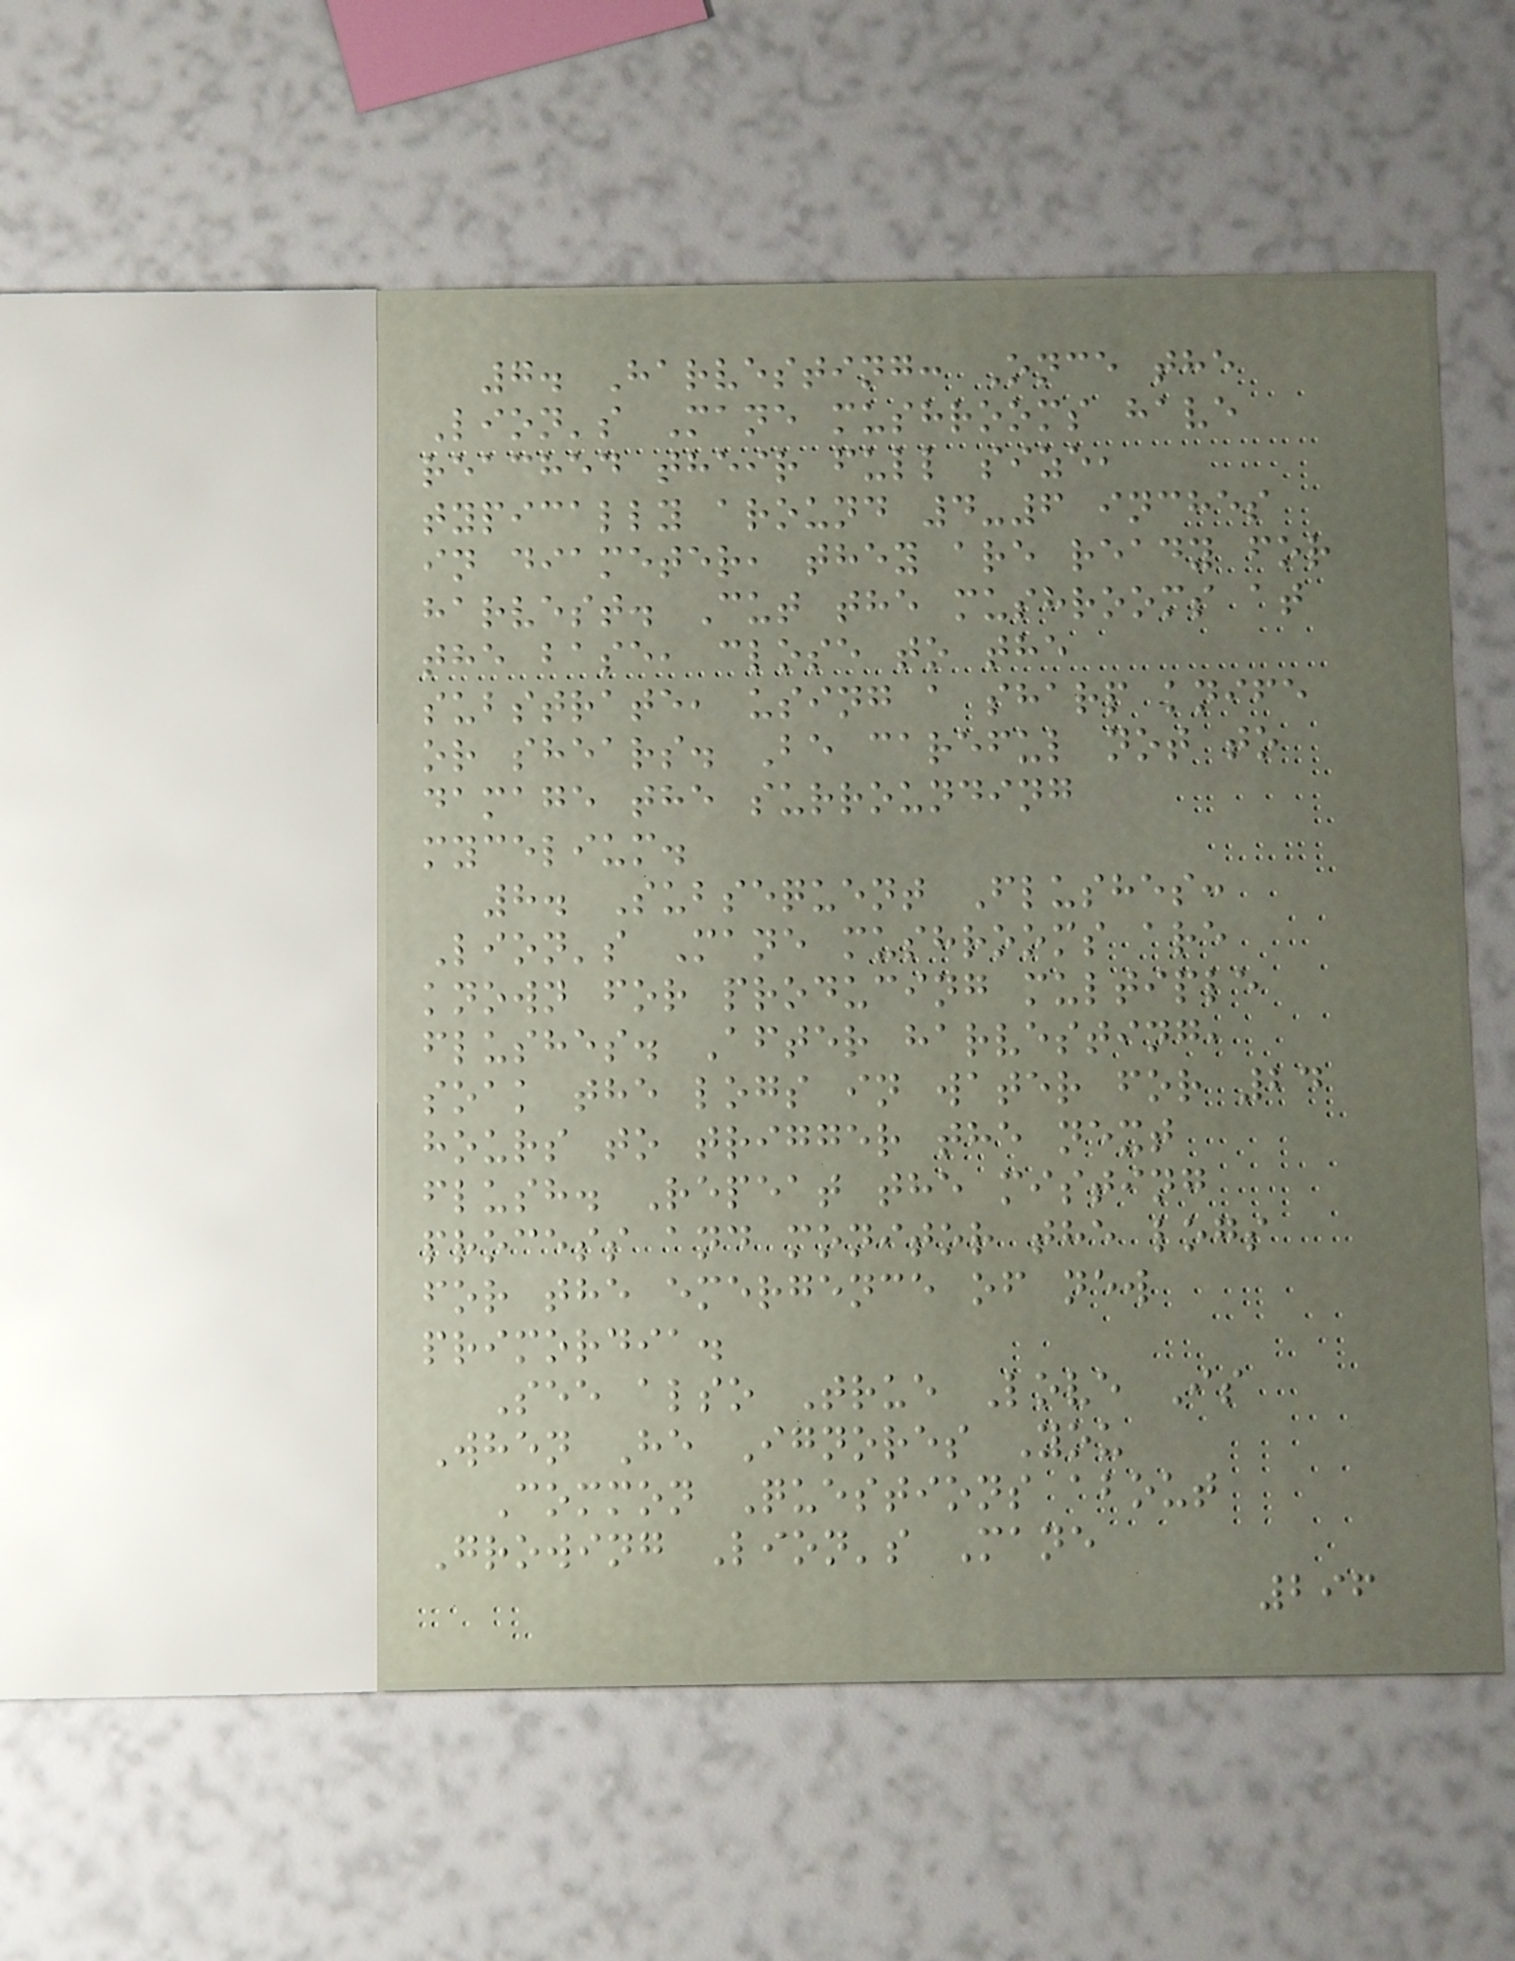7. Harvesting: Once the
Lion's Mane mushrooms have
reached their full size,
typically around 4-6 inches
in diameter, they are ready for
harvest. Cut the mushrooms at
the base, close to the
substrate, using a sharp knife
or shears. Be careful not to
damage the surrounding
mycelium.
8. Subsequent Flushes:
Lion's Mane mushrooms are
known for producing multiple
flushes. After harvesting,
soak the logs in water for 24
hours to trigger the next
flush. Repeat the misting
process and monitor the logs
for the emergence of new
primordia.
See also True Love Is
When He Ignores You
Common Questions about
Growing Lion's Mane
296
